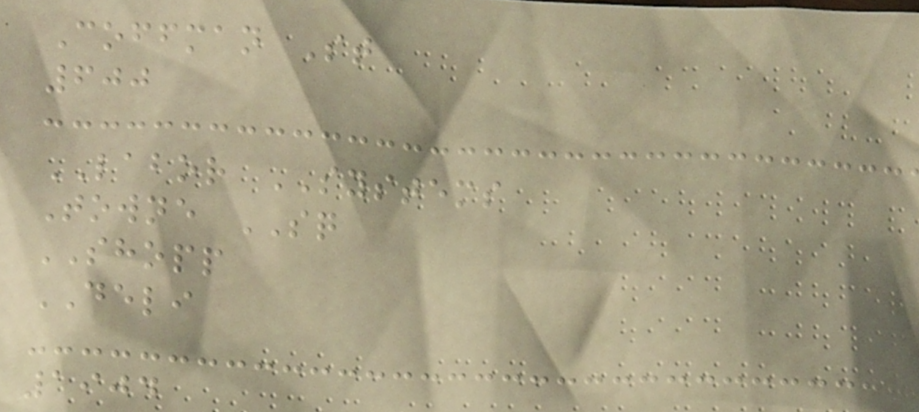Coffman St
600
LABOR SYSTEMS
Towne SQ
SHOPP
DELI
1904
